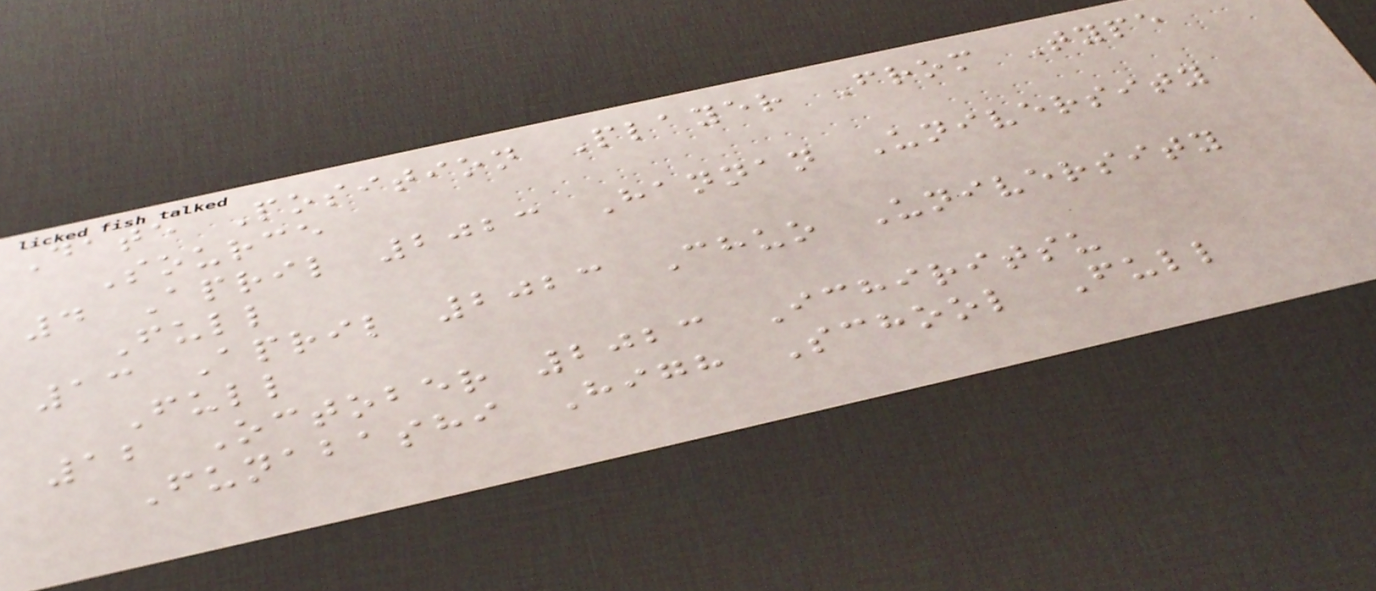Date Position Player From Type
Source
4 April 2023 Hannan University
Full
13 April 2023 Chuo University
Full
12 October 2023 Ichiritsu
Funabashi High School Full
